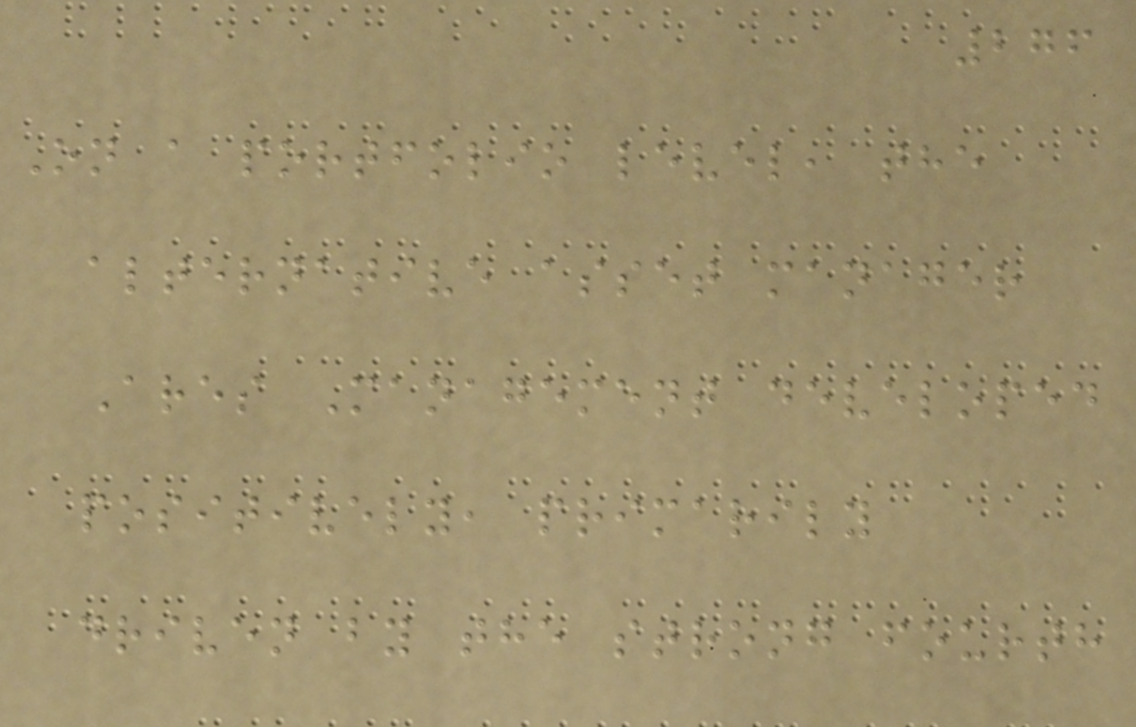276
On a portfolio level, the
alternative asset manager
Ares Management developed
positively, primarily
driven by the strong fourth
